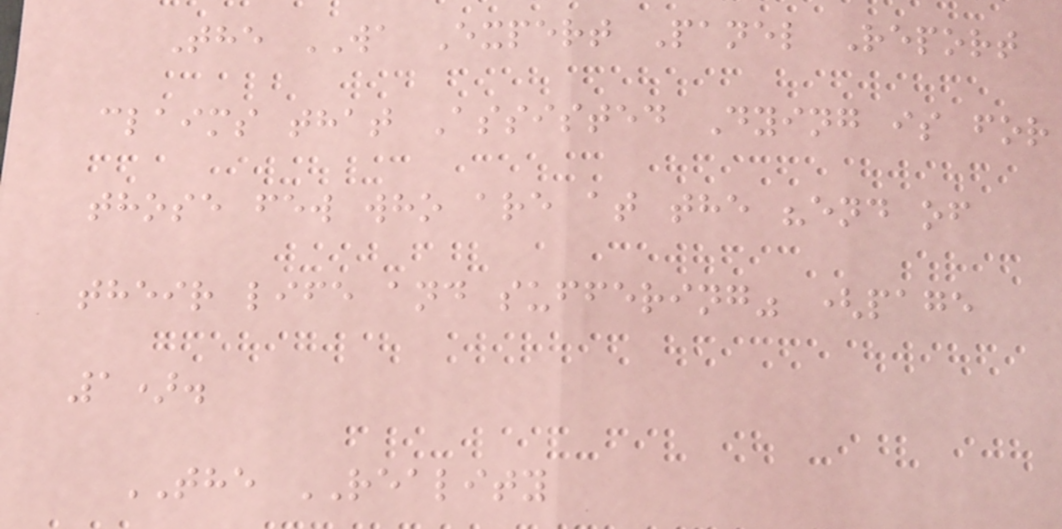The WA Expert Panel Report
claims that Assisted Dying is for
those few who are at the "end of
their life and suffering" (page
1).
THE REALITY
